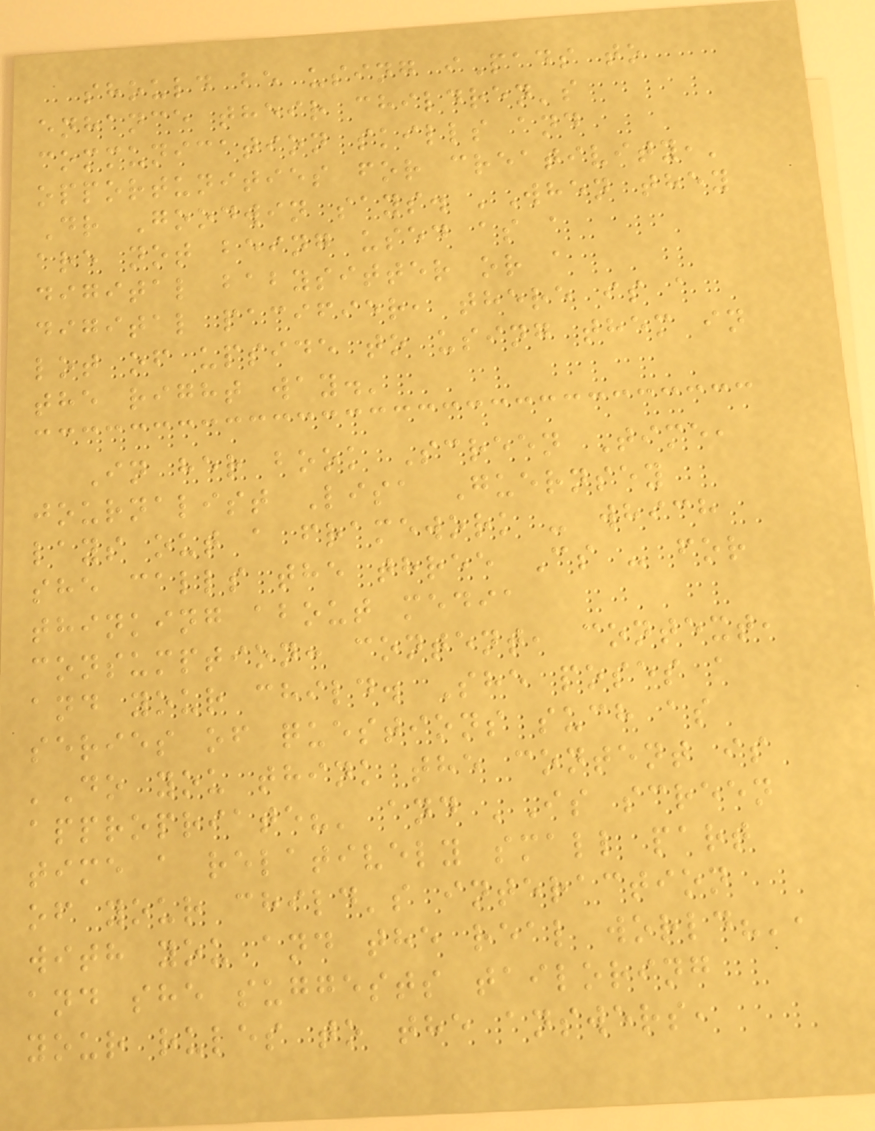should be using iPads to
enhance their children's
communication skills and
opportunities for creativity,'
Dr Goodwin says. 'When they
are not being used as a
digital babysitter or a
digital pacifier, there is a
lot of upside to using them in
the right way.'
In her book Screen Time,
journalist Lisa Guernsey
lays out a framework - which
she calls the three Cs - for
thinking about media
consumption: content, context,
and your child. She poses a
series of questions such as
'Do you think the content is
appropriate?' and 'Is screen
time a relatively small part
of your child's interaction
with you and the real world?',
and she suggests tailoring
your rules to the answers,
